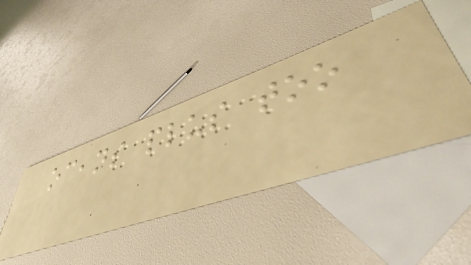oceans plus too
